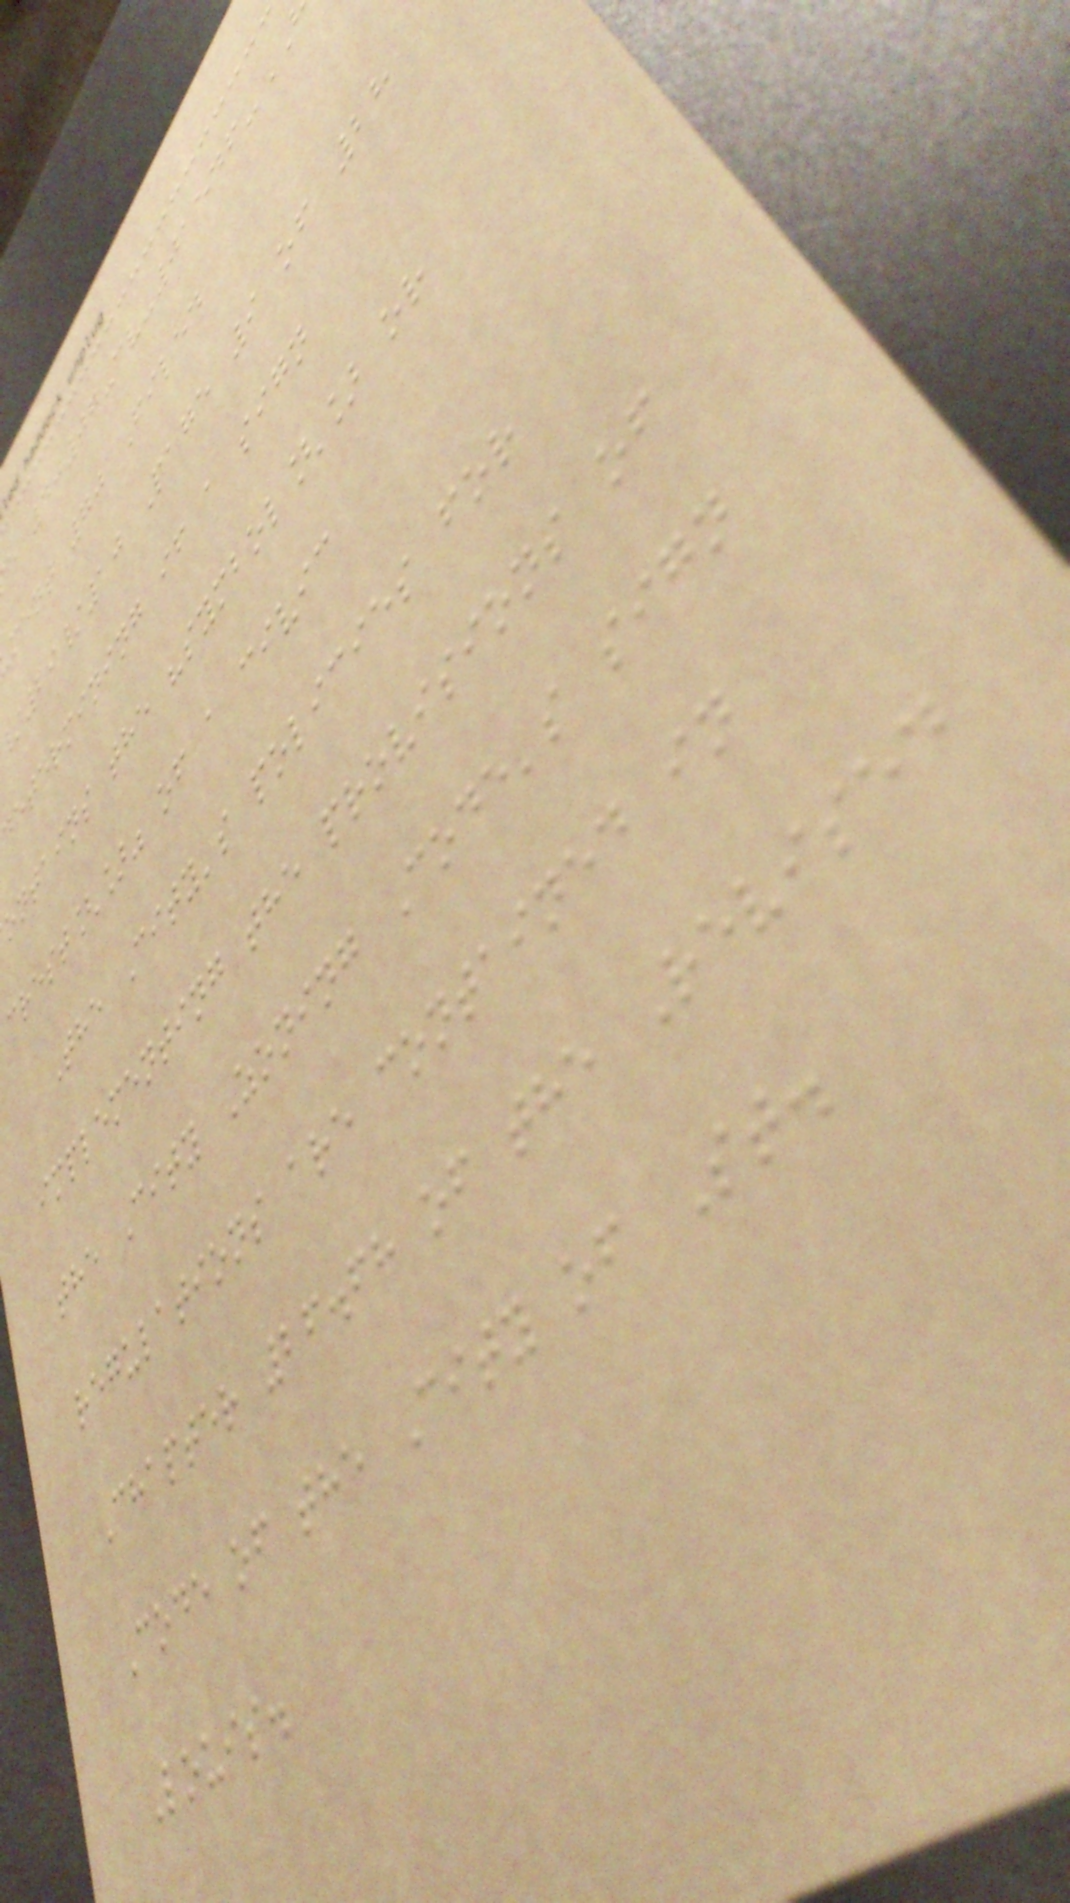e 4:07-cv-01546-
ment 70 Filed
29/10 Page 9 of 28
determining if a sign
ontains the "symbol[] or
crest[]" of a civic
The City's policies for
implementing the provisions of
the City Zoning Code's sign
regulations are contained in
Chapter 26.68 of the Revised
Code of the City of St.
Louis.
